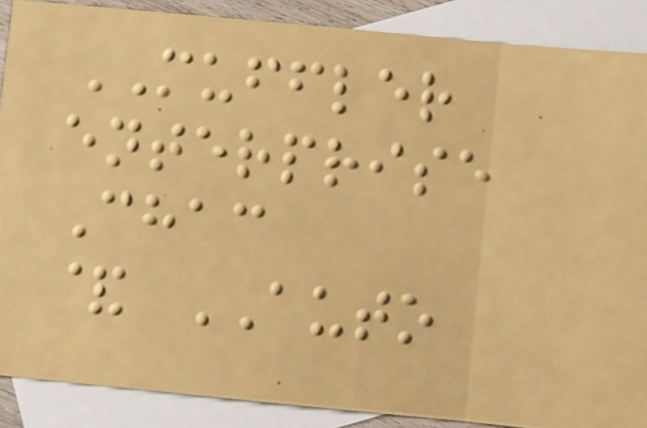MUFFLER
enterprise
Chac
& AUTO
